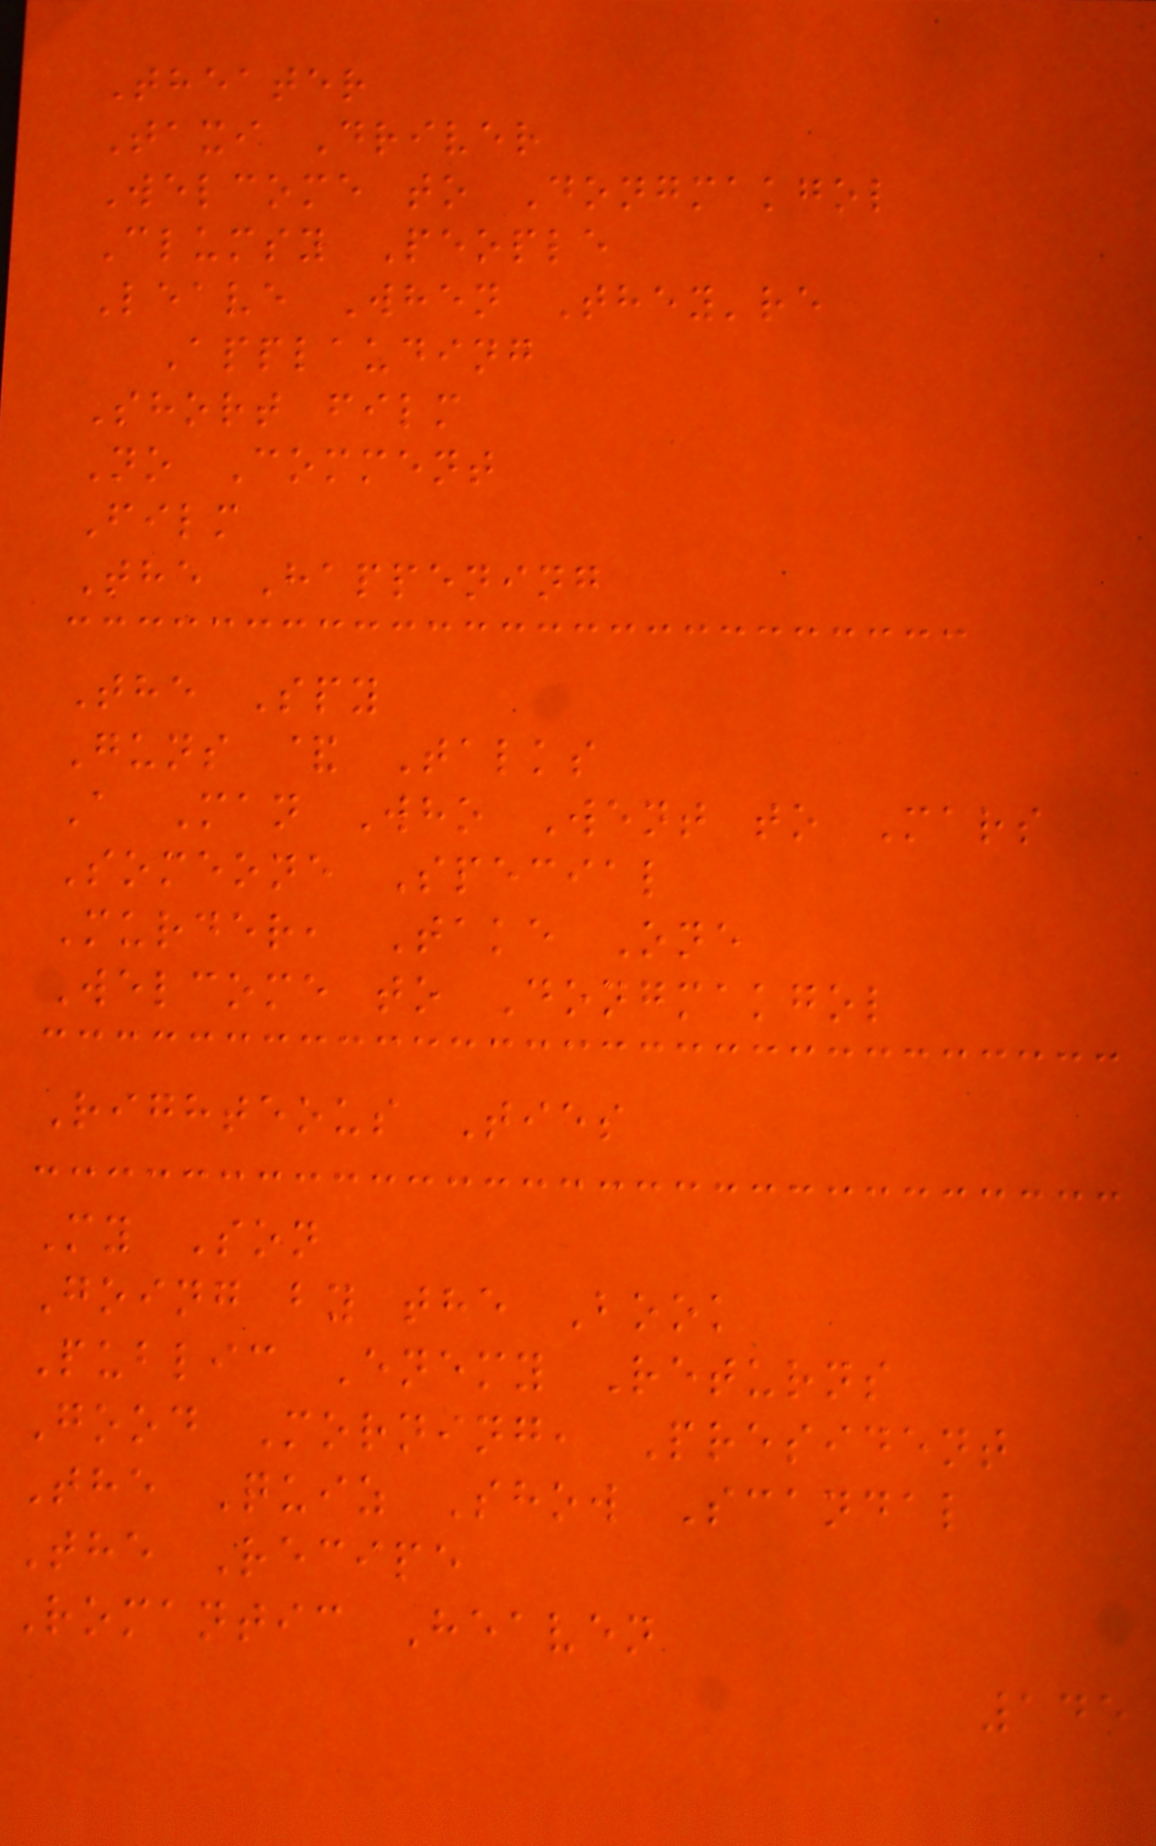Theater
Taxi Driver
Welcome to Dongmakgol
Clumsy People
Leave When They're
Applauding
Short film
No Comment
Film
The Happening
The Spy
Guns & Talks
A Man Who Went to Mars
Someone Special
Murder, Take One
Welcome to Dongmakgol
Righteous Ties
My Son
Going by the Book
Public Enemy Returns
Good Morning, President
The Quiz Show Scandal
The Recipe
Romantic Heaven
145
